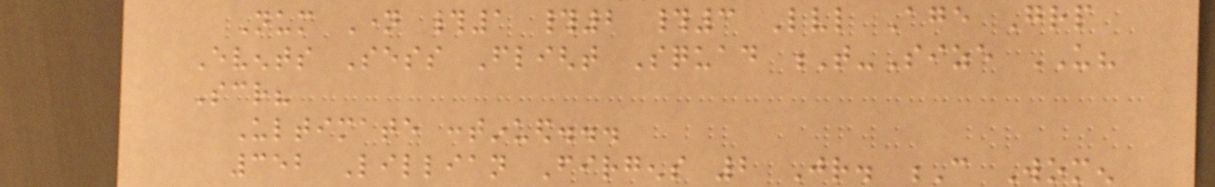Num Name #1 #2 #3 Lvl Age Grp
Events Sess Flight Squad T-Size US?
Scr?
Ultimate continued...
352 Lillian Firgens 2 Jr. C Women
